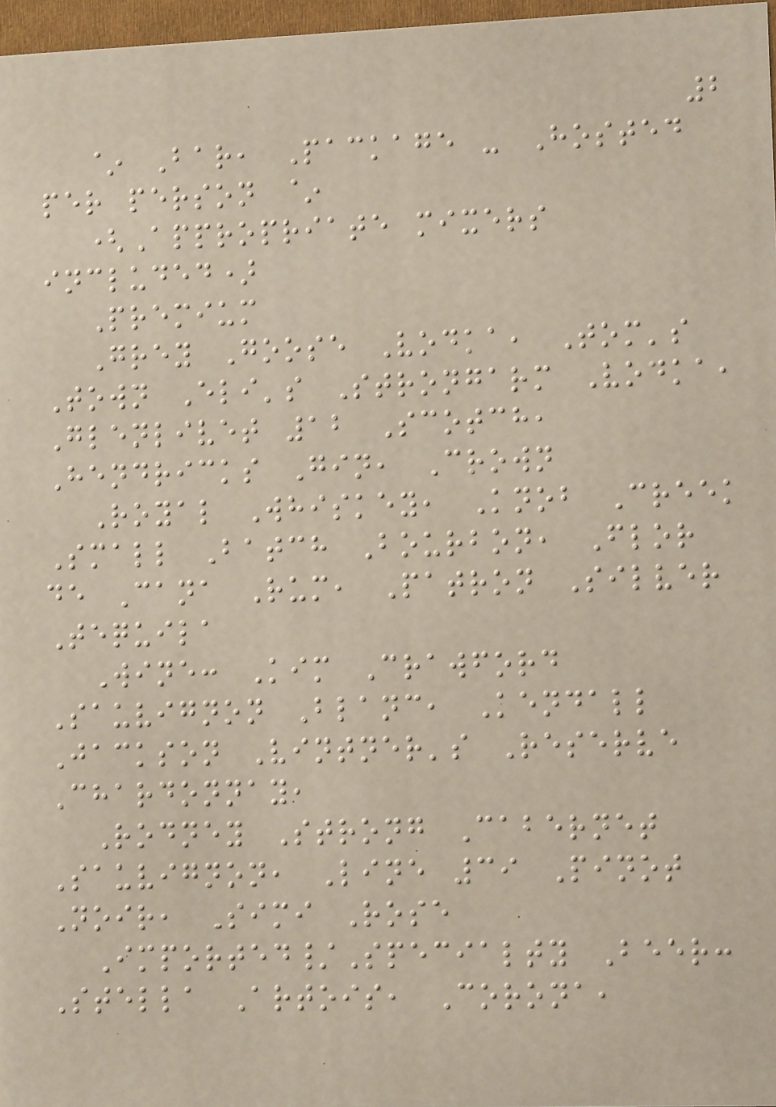2
~ Bar, Package - Hosted
per person ~
(Appropriate mixers
included)
Premium
Grey Goose Vodka, Tom's
Town Eli's Strongarm Vodka,
Glenlivet 12 Scotch,
Hendricks Gin, Crown
Royal Whiskey, Knob Creek
Small Batch Bourbon, Flor
de Cana Rum, Patron Silver
Tequila
Wine: Kim Crawford
Sauvignon Blanc, Kendall
Jackson Vintner's Reserve
Chardonnay,
Rodney Strong Cabernet
Sauvignon, Line 39 Pinot
Noir, Simi Rose
Imported/Specialty Beer:
Stella Artois, Corona,
